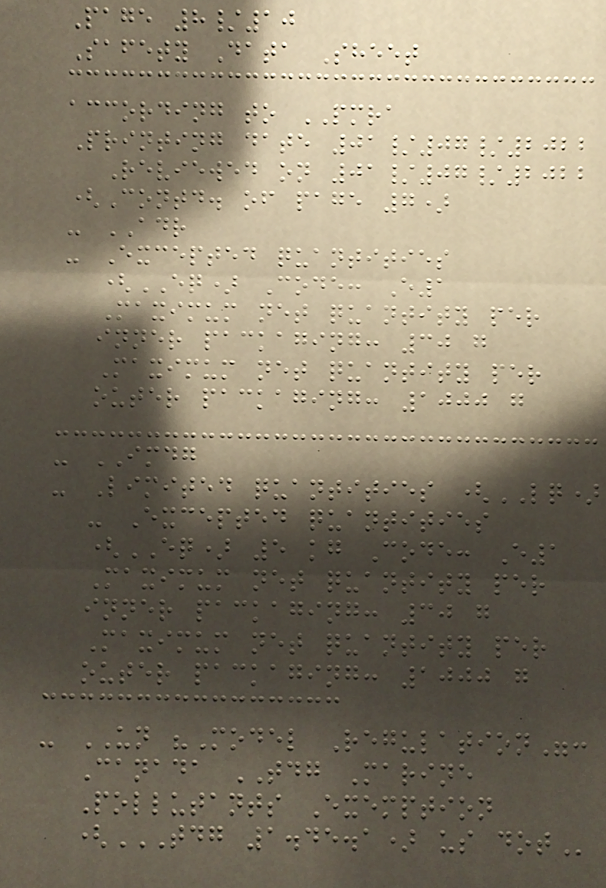Page 8/10
Safety Data Sheet
according to PMRA
Printing date 01/07/2022
Reviewed on 01/07/2022
(Contd. of page 7)
- ADR
- Excepted quantities
(EQ) Code: E1
Maximum net quantity per
inner packaging: 30 g
Maximum net quantity per
outer packaging: 1000 g
- IMDG
- Limited quantities (LQ)
- Excepted quantities
(EQ) 5 kg Code: E1
Maximum net quantity per
inner packaging: 30 g
Maximum net quantity per
outer packaging: 1000 g
- UN "Model Regulation":
Canada TDG Marine
Pollutants Exemption
(TDG 1.45.1) US DOT
